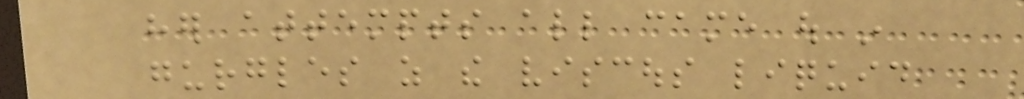her attempts all came out in
gurgles as the viscous liquid
